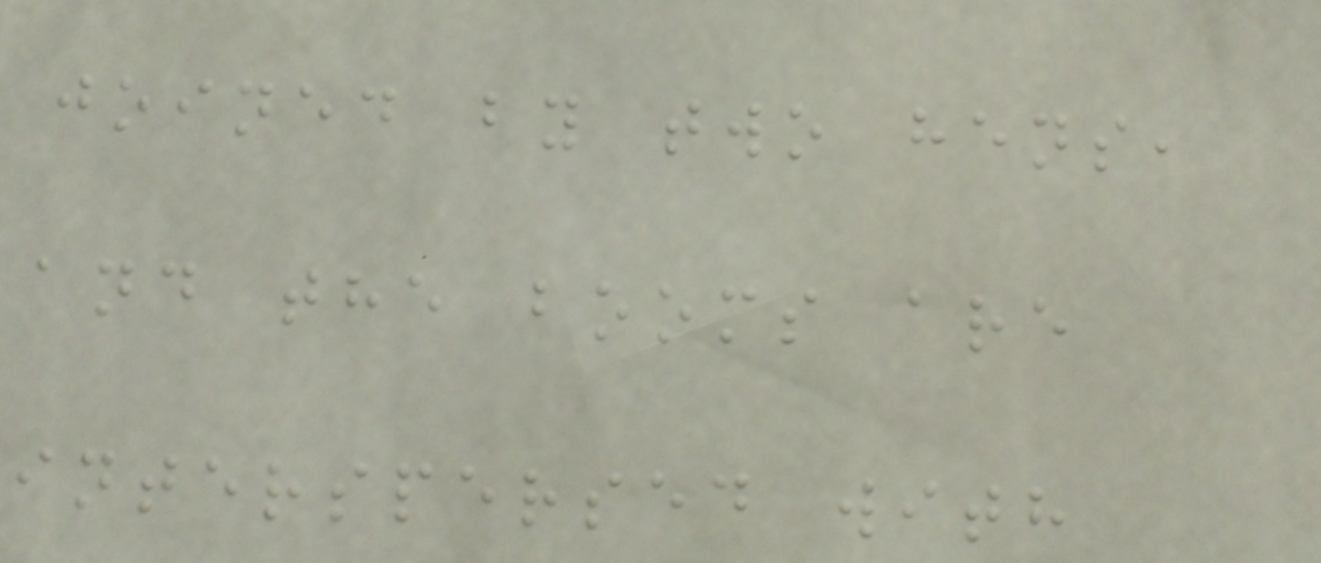joined by two hens,
and the booms are
interspersed with
